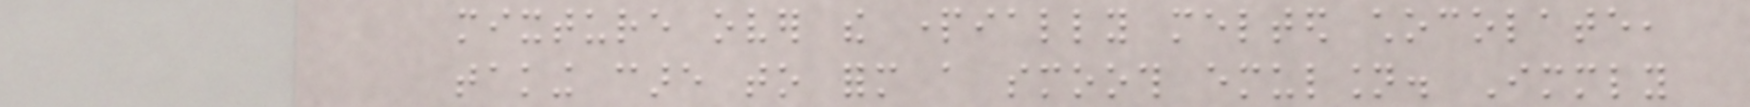mixture over the partially melted chocolate,
taking care to form a smooth emulsion. Immediately
